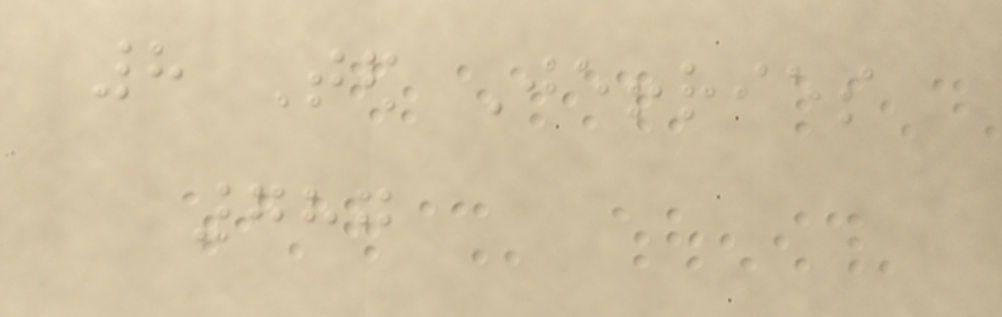8 Ted Jeffries
787
